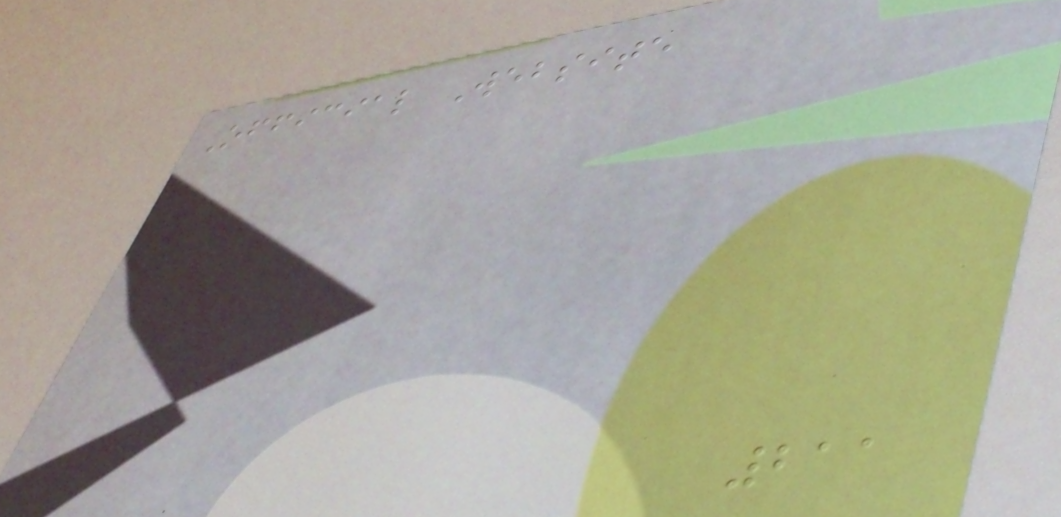Official Website
211
